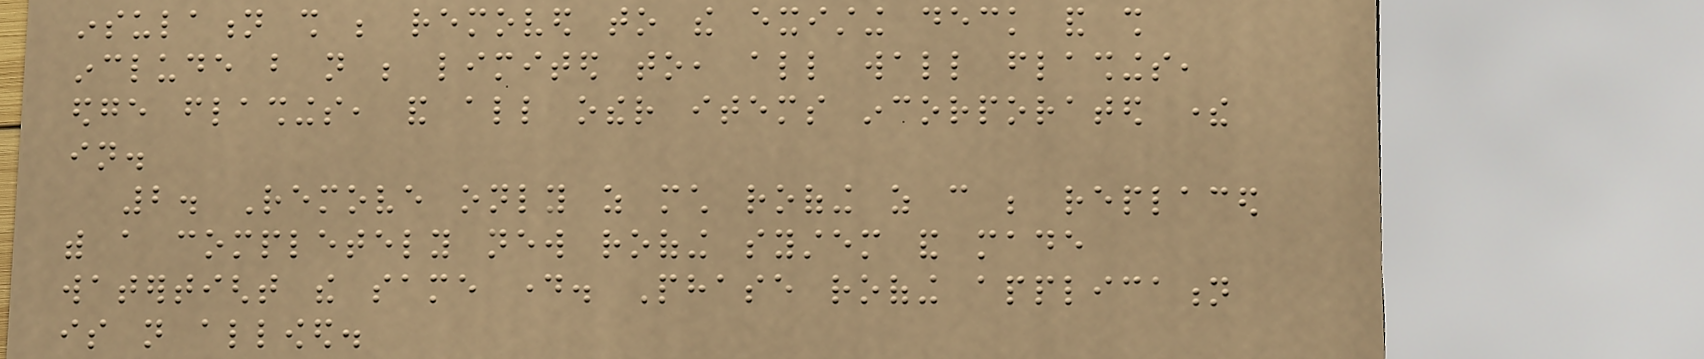insulation shall be removed to the existing deck and shall
include but not be limited to, all wall flashings,
edge flashings, and all other items incorporated there
in.
2. Remove only as much roofing as can be replaced
with a completely new roofing system and made
watertight the same day. Phase roofing application
is not allowed.
